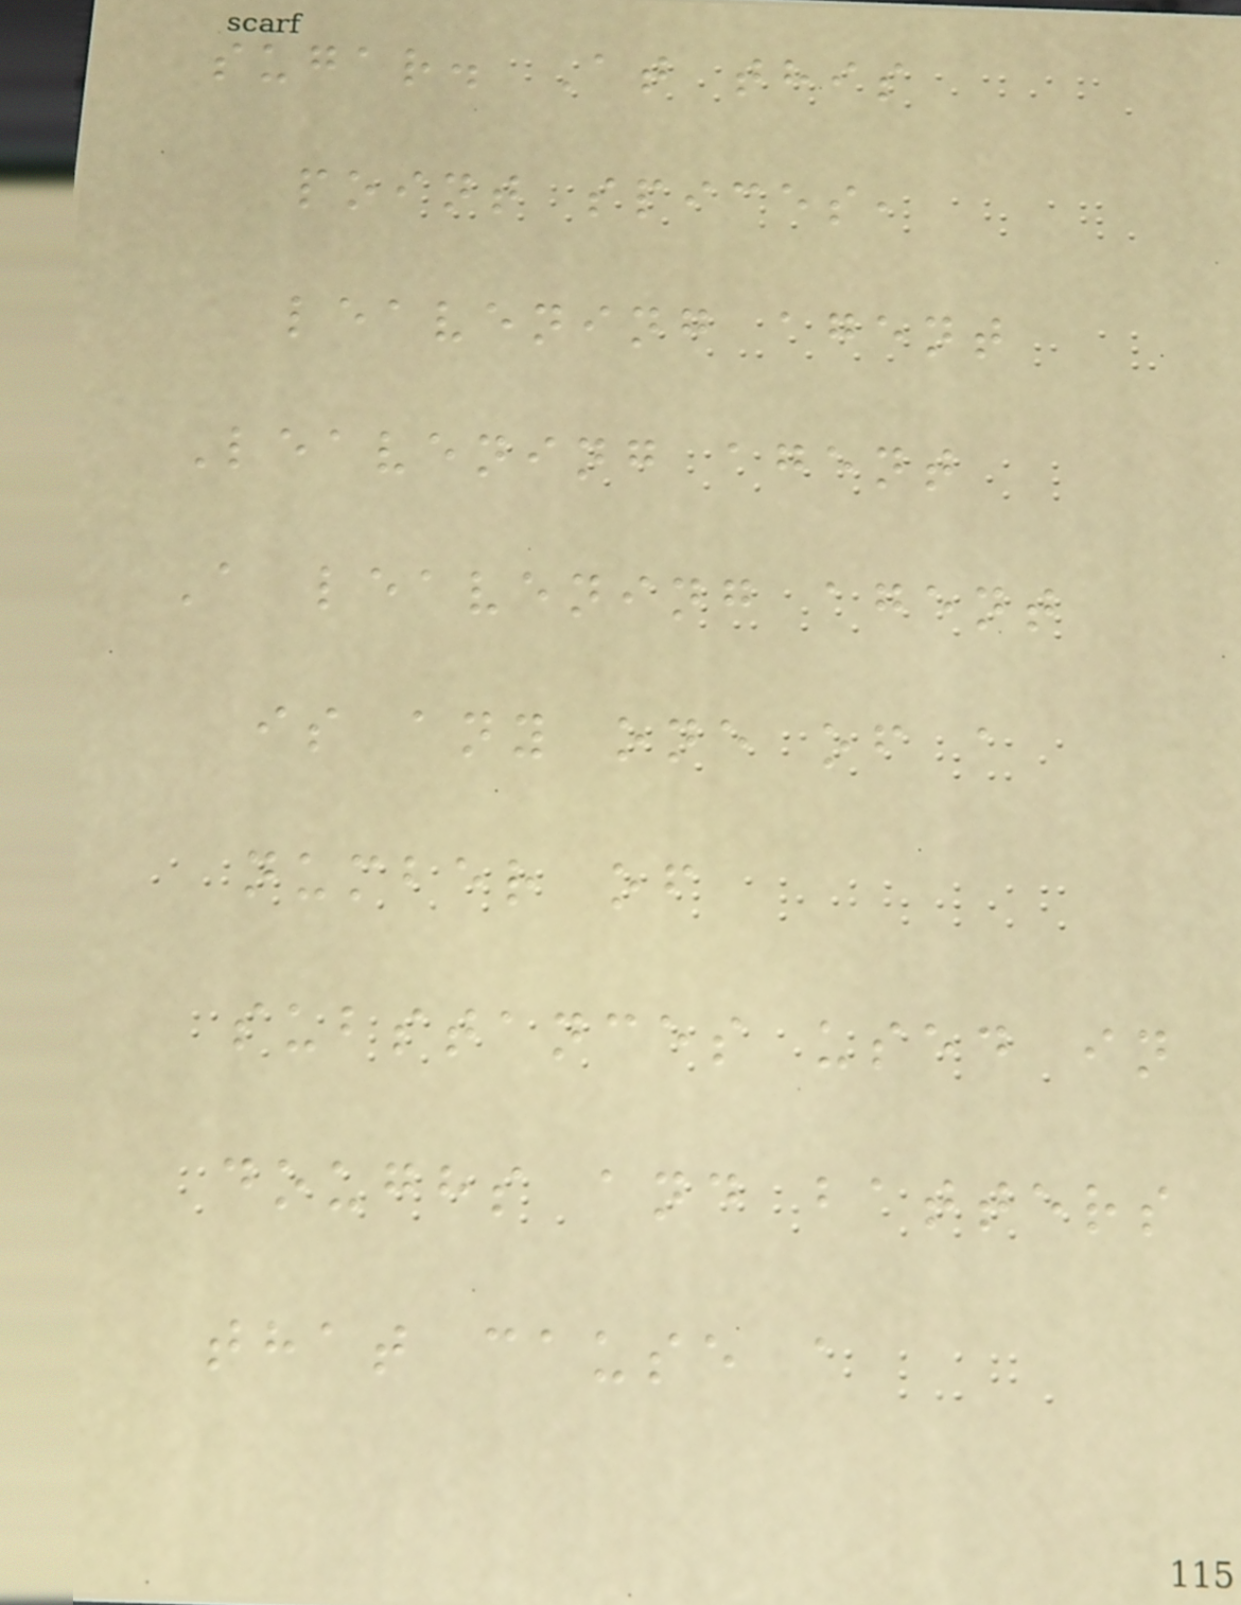sugar. At this
point spices,
leavening agent
Leavening agent
A leavening agent
is any one of a
number of
substances used in
doughs and batters
that cause a
